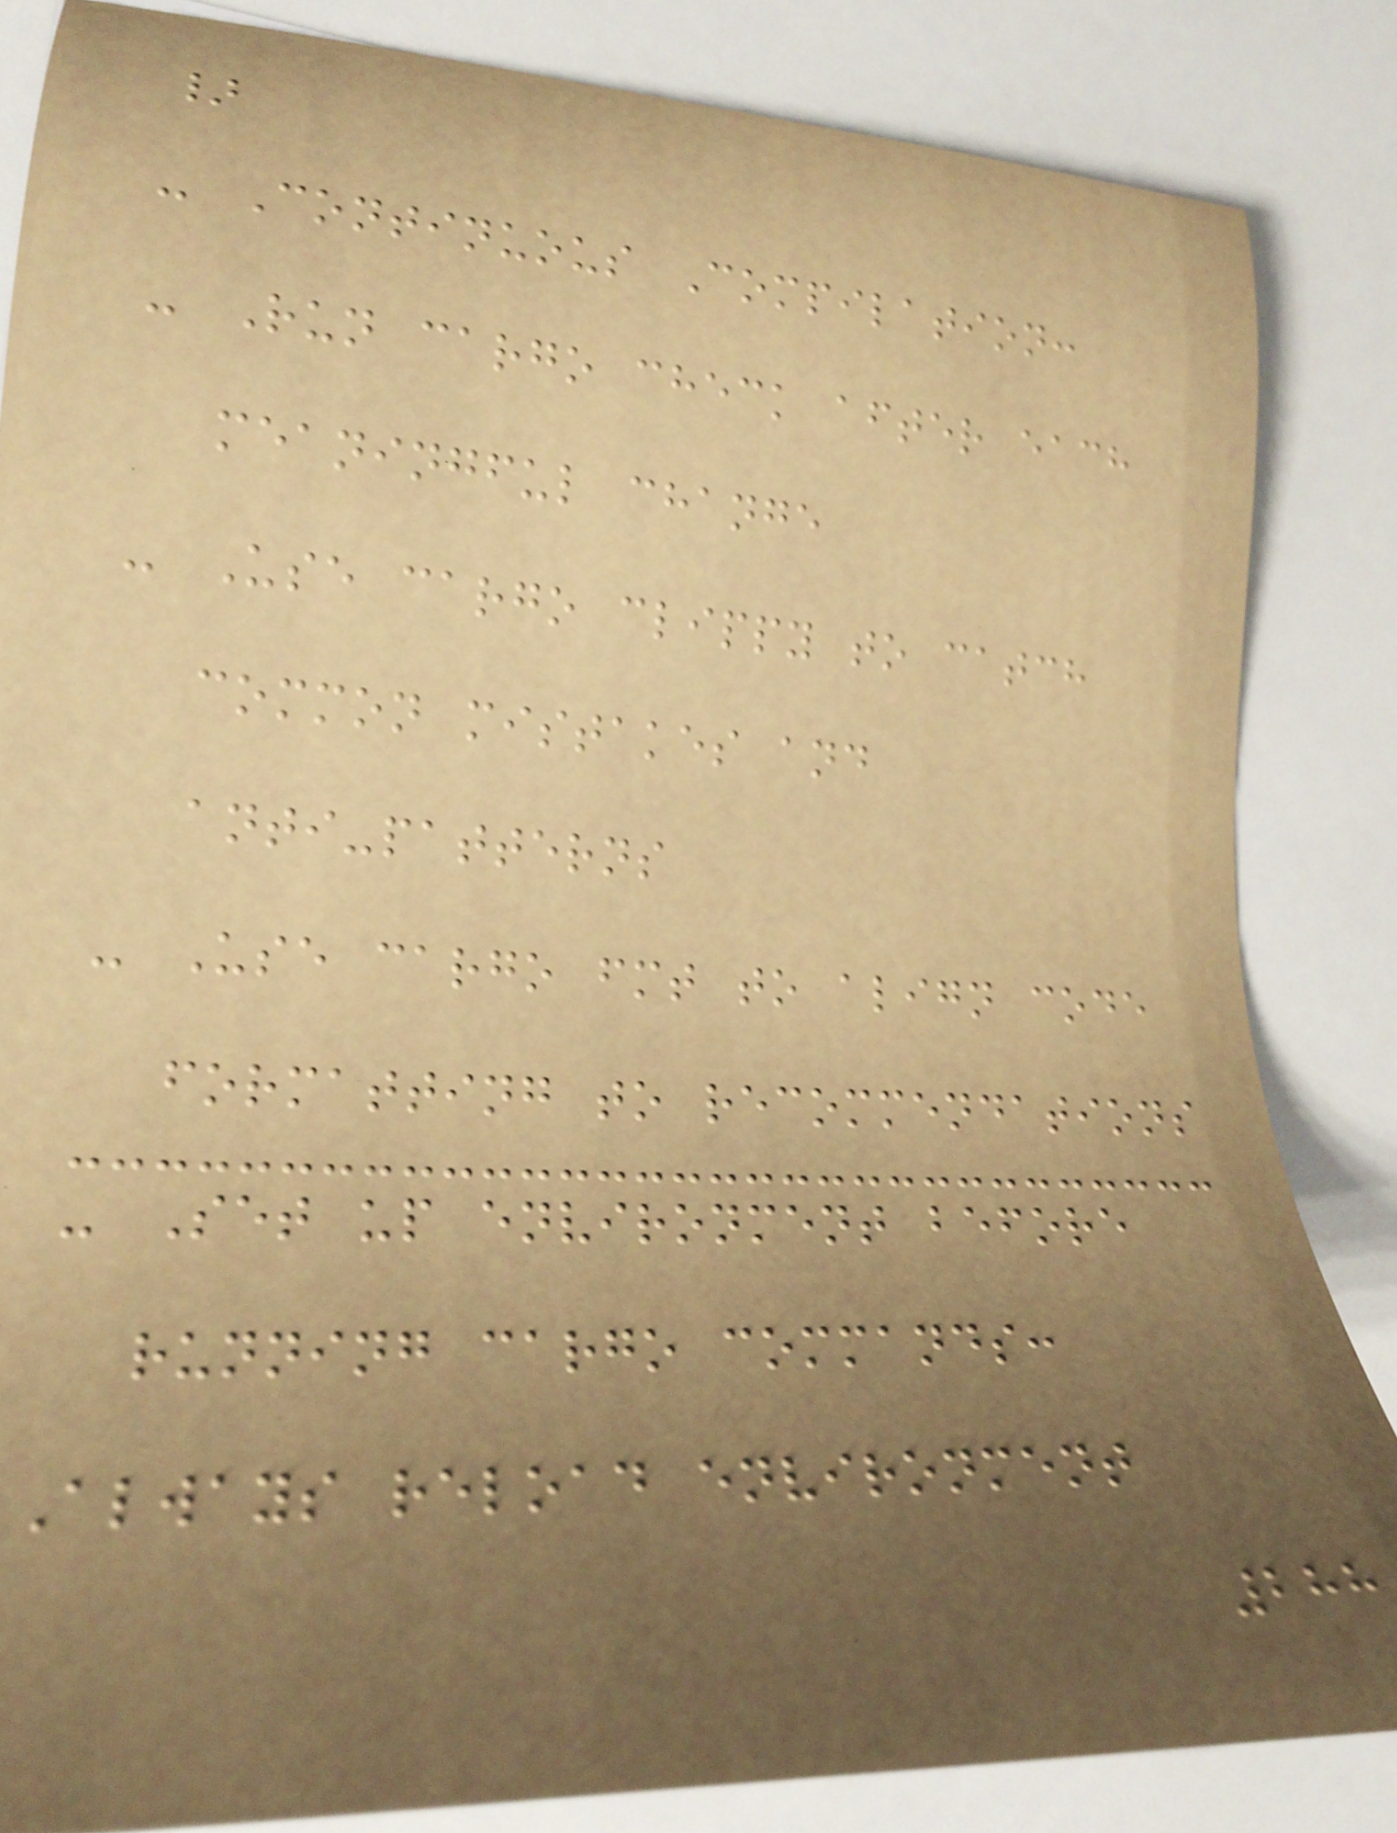}
- Continuous Compilation:
- Run cargo check after each
meaningful change
- Use cargo clippy to catch
common mistakes and
anti-patterns
- Use cargo fmt to align code
formatting to recommendations
- Set up environment before
running cargo commands:
Always reload environment
288
